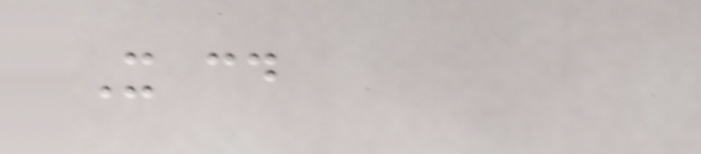It could
